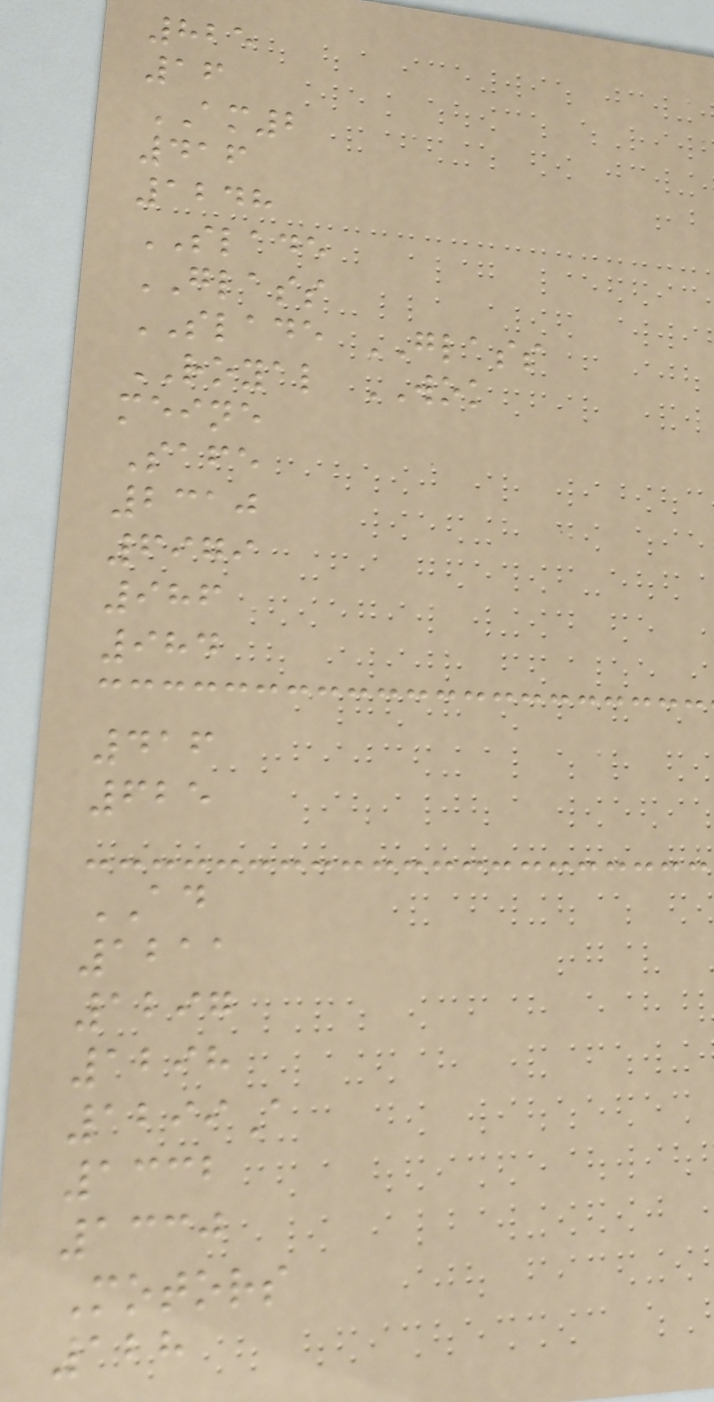825
16
AM2
416
1248
SLADE
GLASS
SLADE GLASS
ROYAL WOK
meine
Safe
2310
6979
986
984
416
625
AD
1211
1297
1298
1299A
1332
1330
Motors
128
